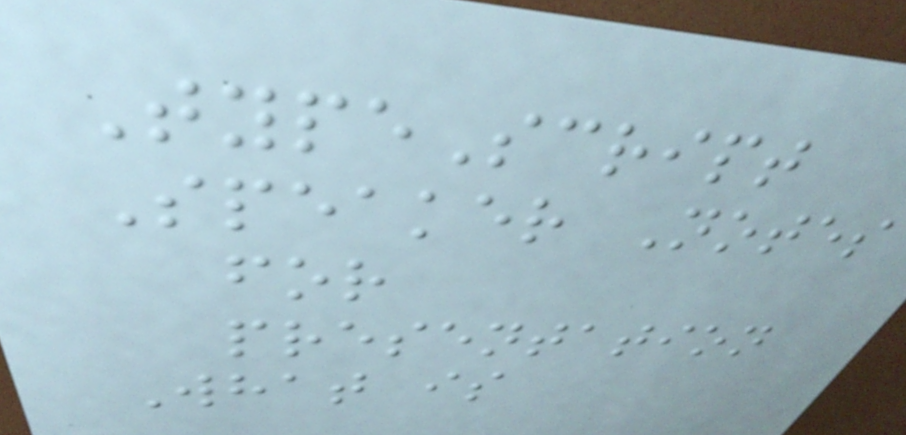TypeScript
Speaker Notes
for
presentation
What is
